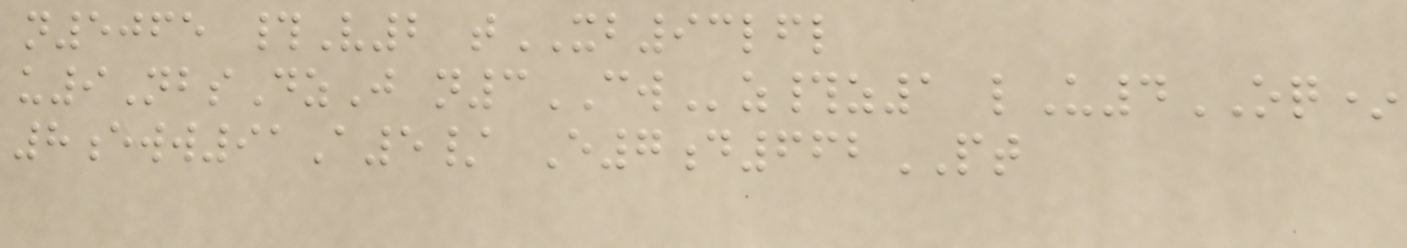n5065 #V2 tXB93lfl
u9NbsDzJ n3CWz#z1 lU4OQ*
8eww91A5/ E7d662PT
